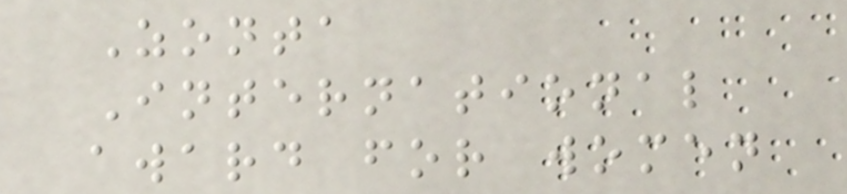Zonta
International
award for women
